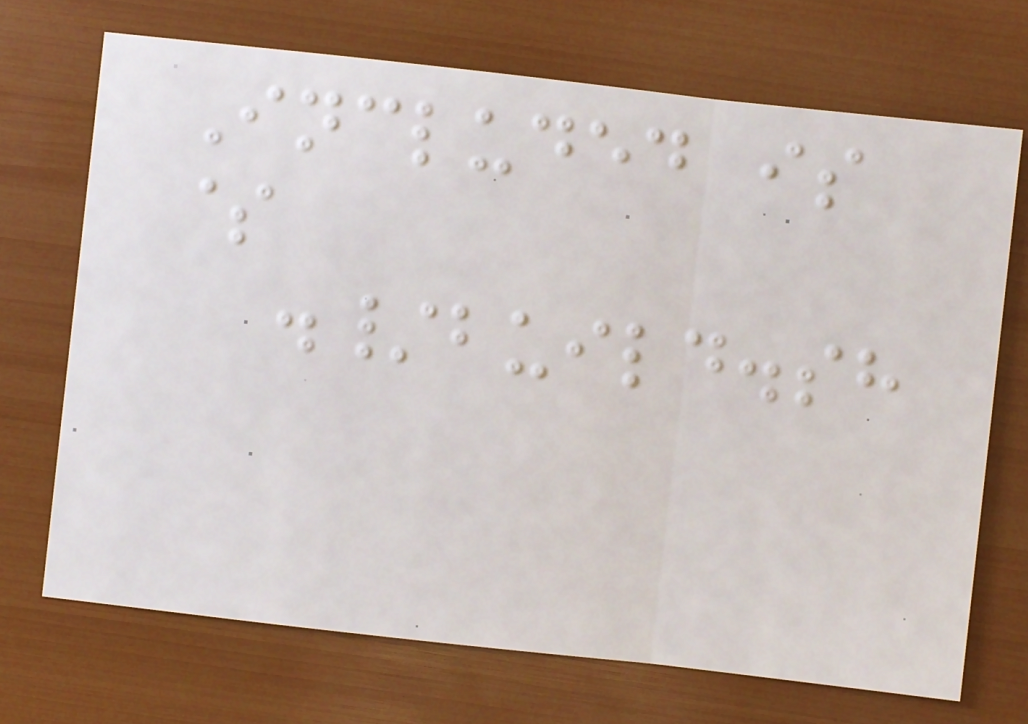Included is
$
./build.sh
